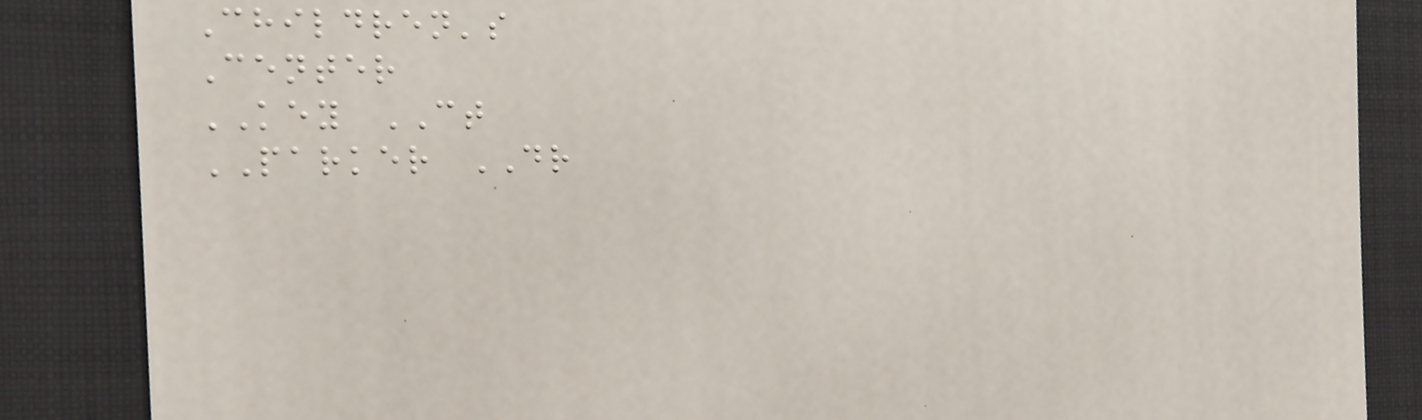Children's
Center
KEY CT
PARKER DR
